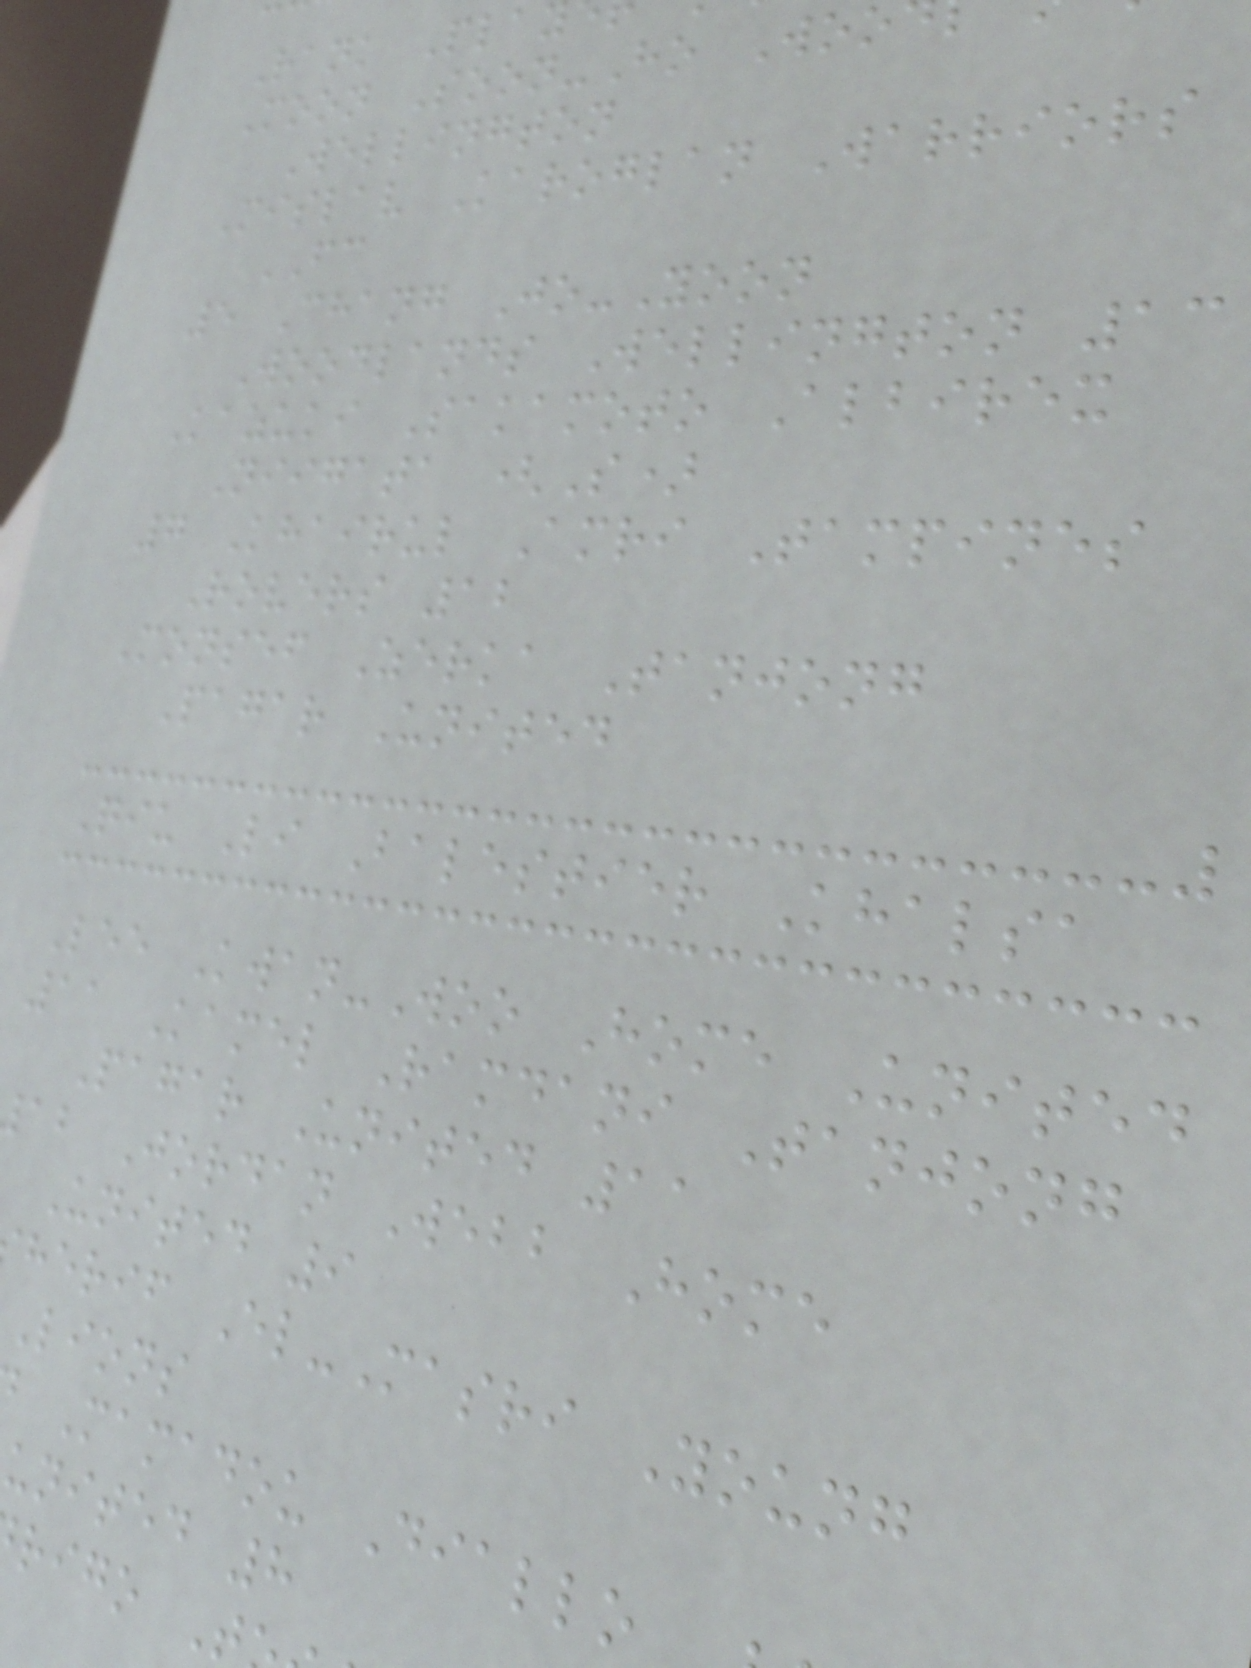Rank Pla
Moon Soon-Ho Woo
Wellington
Mislav Karoglan Warriors
FC
5 Chang Jo-Yoon
Woodlands Wellington 13
Kazuki Sakamoto Albirex
Niigata (S)
7 Khairul Amri Tampines
Rovers 12
Monsef Zerka Tanjong
Pagar United
Qiu Li Balestier Khalsa
Lee Kwan-Woo Home United
11 Kamel Ramdani Tanjong
Pagar United 11
ab Jordan Webb Home
United 9
herif El-Masri Young
Lions
Mamadou Diallo
united 8
rigo T
